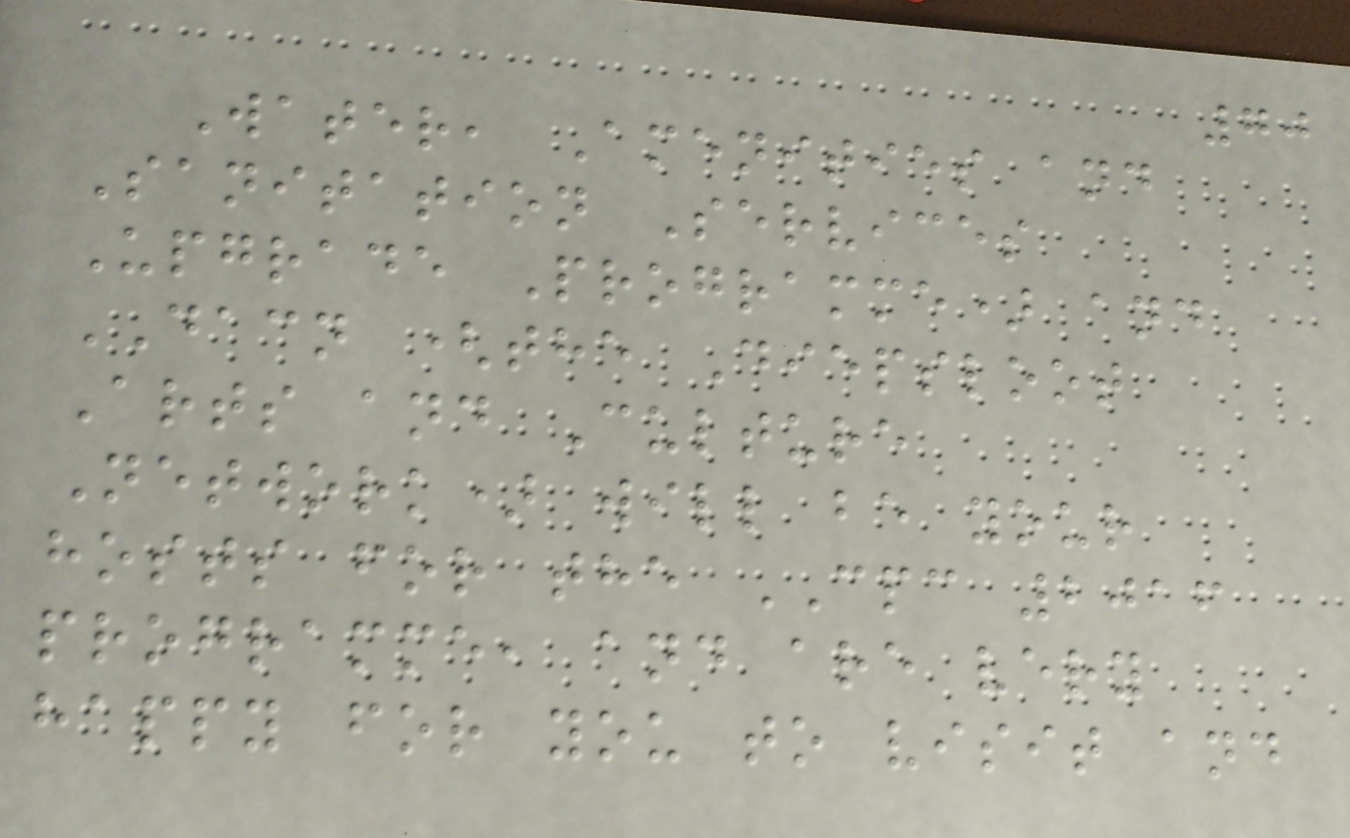70
Water, Amenities and
Sanitation Services
Upgrade Programme) and
DACN (the Diepsloot
Arts and Culture
Network) will be your
hosts for the CPC 2016
programme, and are very
happy for you to visit and
